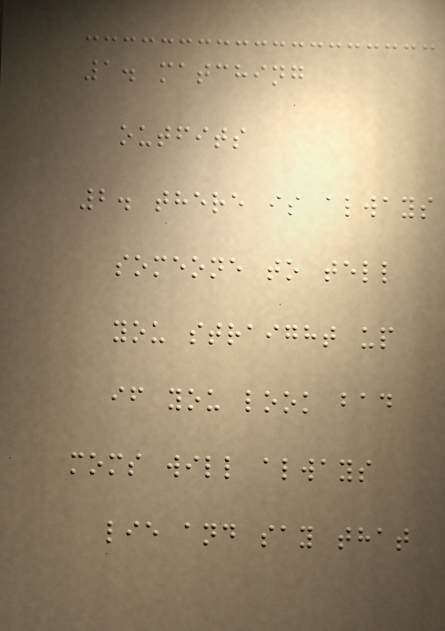1. matching
outfits
2. there is always
someone to tell
you straight up
if you look bad
moms will always
lie and say that
